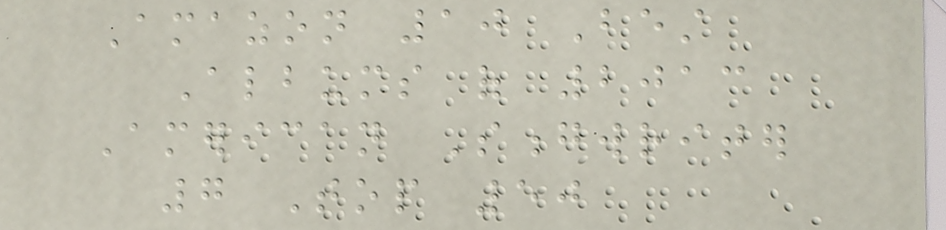Amazon 10 Best
Albums of 2013
American Songwriter
7 Top 50
